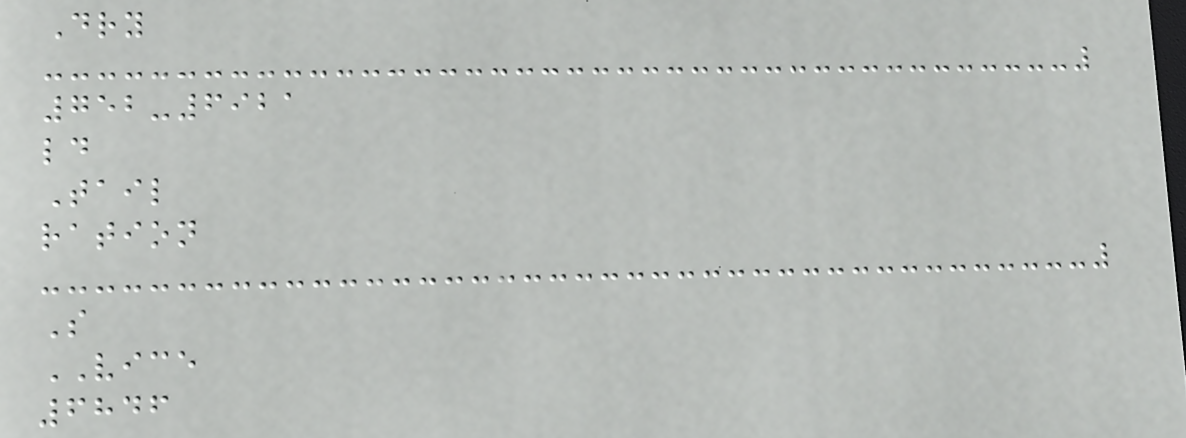Dry
752-6921
ld
Tail
ration
S
VICE
6846
